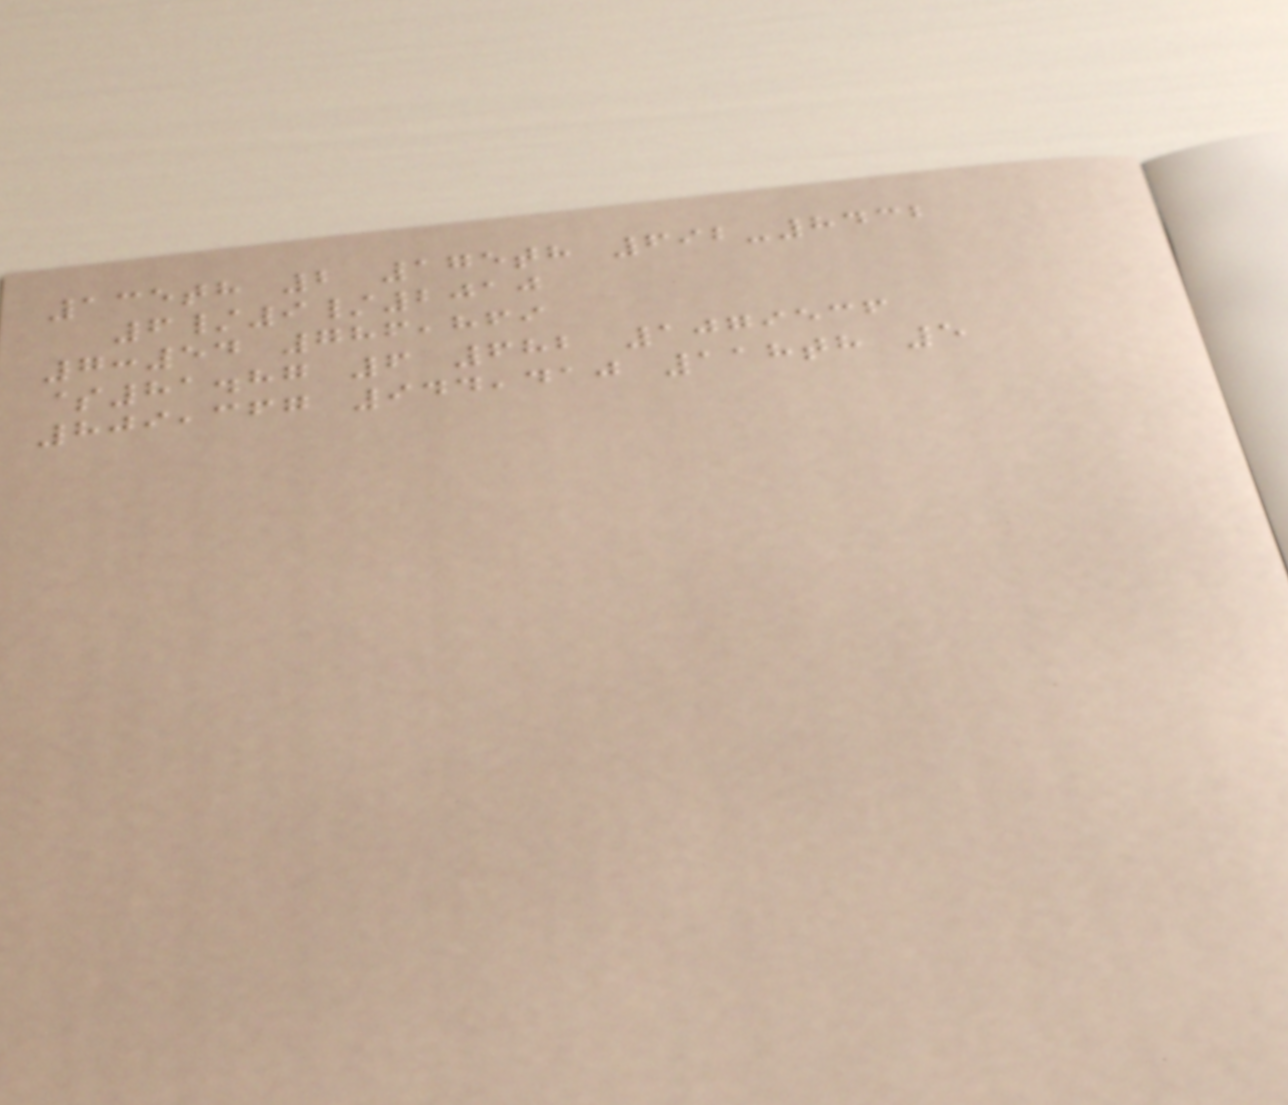135th 2 175th 692-8432
6/9/2010
7:54 786,869
$81.87 6 682 1079536
809,367 944,410 118th 5
